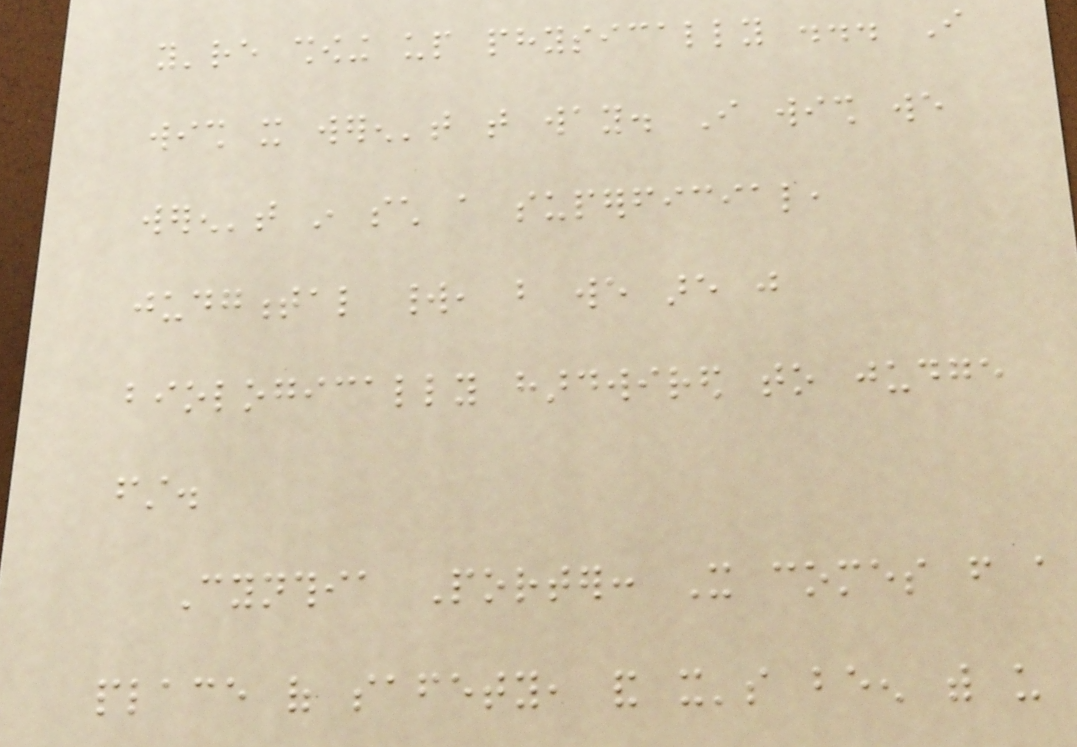you're showing up physically ... I
wish it weren't that way. I wish we
weren't in such a superficial,
judgmental world, but we are just
biologically hardwired to judge
first.
Cynthia Porter: It comes from a
place of safety, and it's been with us
